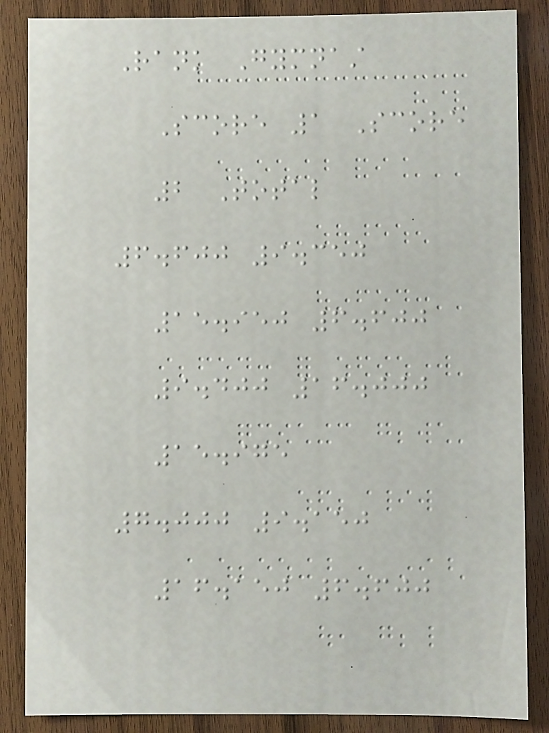Rank Gymnast
Score 1 Score
2 Total
6.600 9.350
15.950 6.600
9.400 16.000
15.975
7.000 9.150
16.150 6.600
